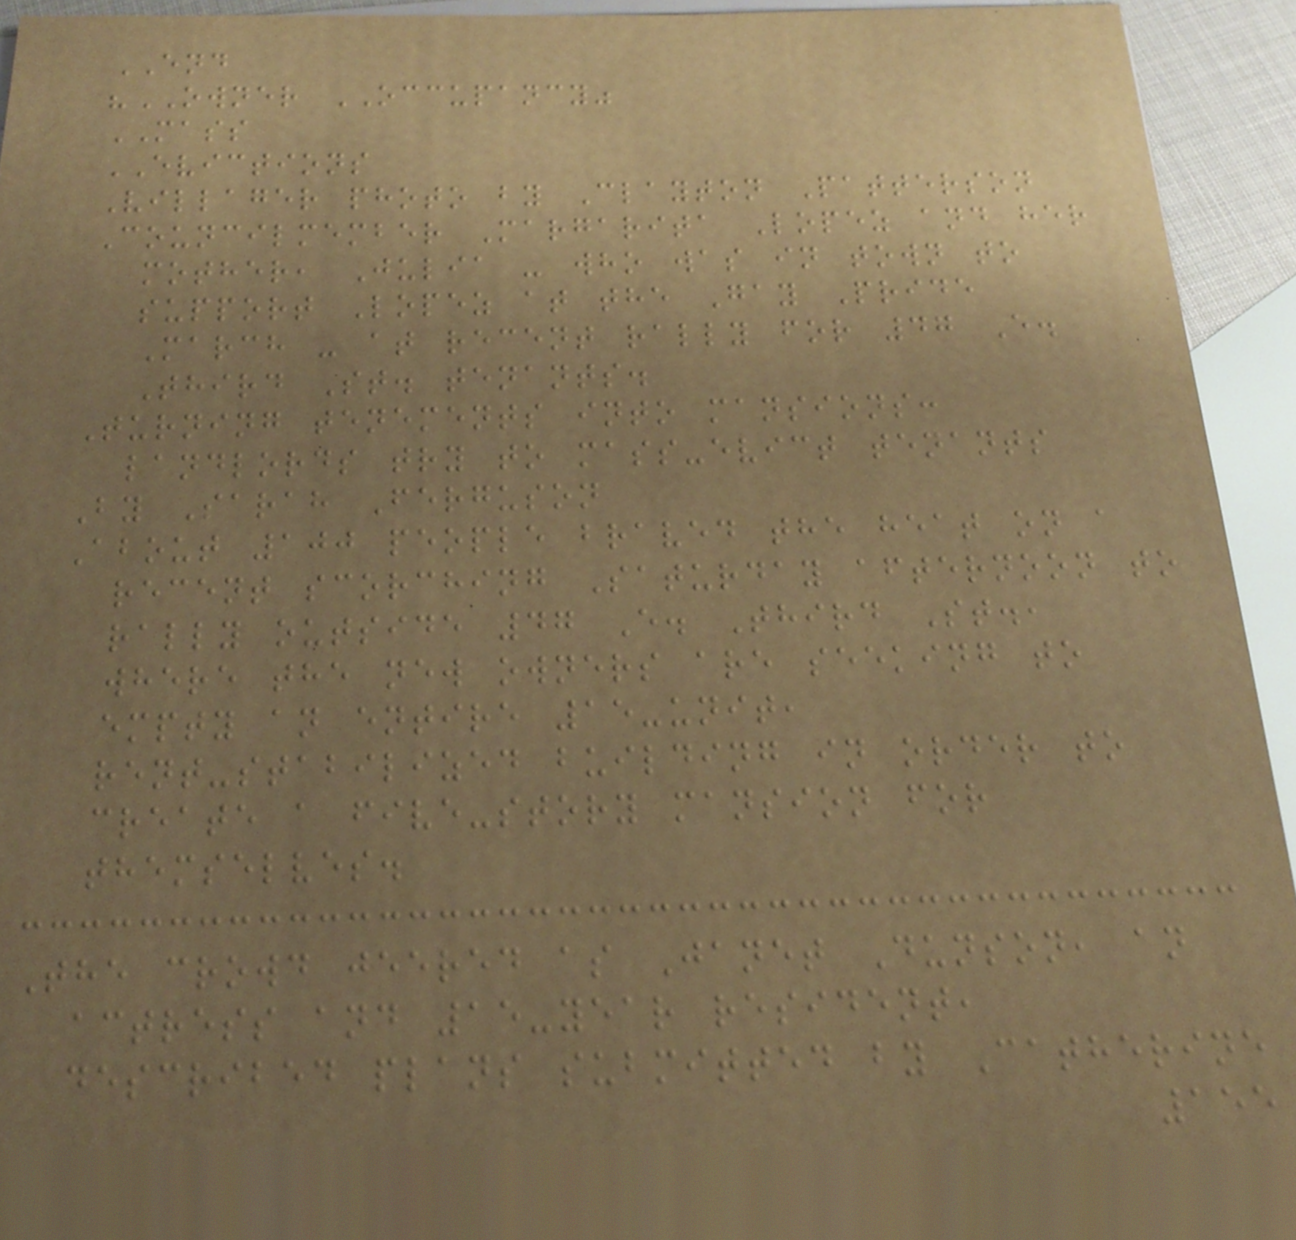END
"OWNER OCCUPANCY"
MASS
EVICTIONS
Villager photo by Clayton Patterson
Councilmember Margarita Lopez and her
mother, Julia - who was in town to
support Lopez at the Gay Pride
March - at recent rally for 47 E.
Third St. tenants.
Turning tenements into mansions:
landlords try to mass-evict tenants
By Sarah Ferguson
About 100 people braved the heat on a
recent scorching Saturday afternoon to
rally outside 47 E. Third St.,
where the new owners are seeking to
empty an entire 15-unit,
rent-stabilized building in order to
create a five-story mansion for
themselves.
The crowd jeered as Janet Dunson, an
actress and 15-year resident,
described plans submitted by Catherine
155
